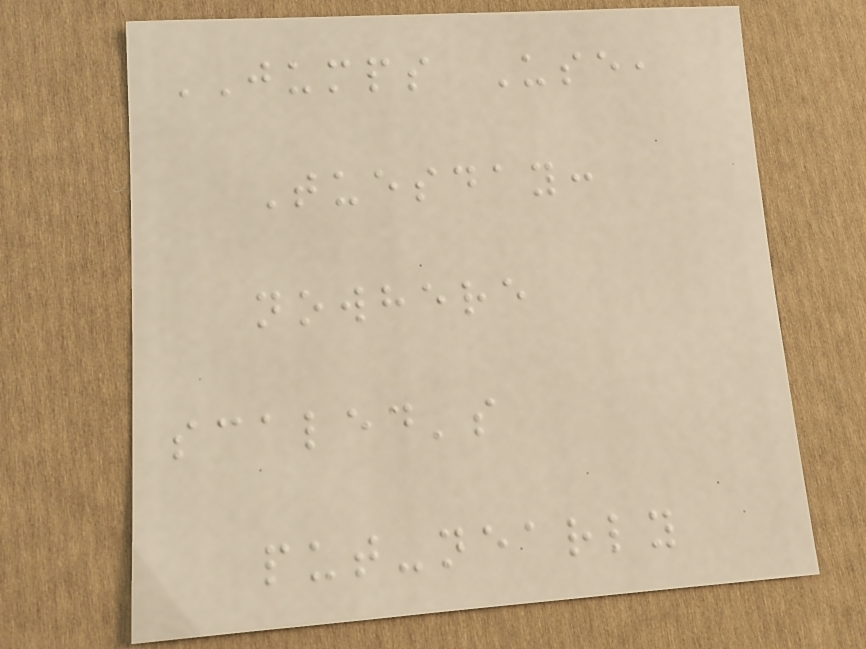JUMPS Use,
Tuesday:
nowhere
scaled's
put-nearly
